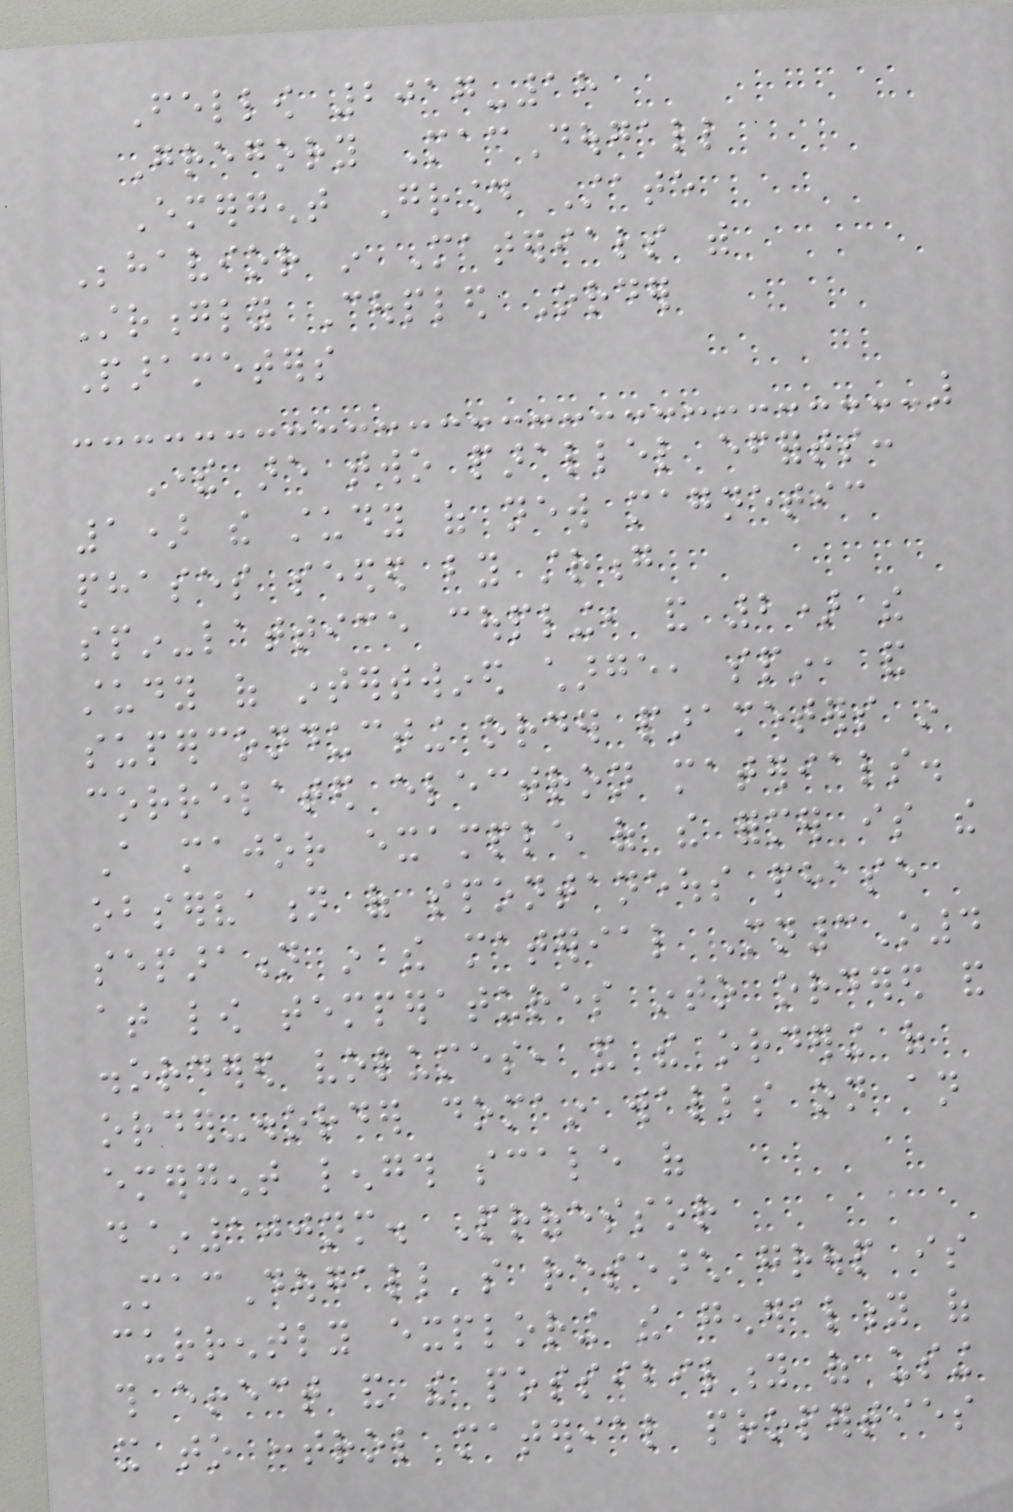Fellow 2017-18
Gregory MacDougall
Emergent Ground State
Behavior in Materials with
Strongly Coupled Order
Parameters
There are two parallel efforts:
1) the study of new magnetic
phases seeded by strong
spin-lattice coupling, and 2) the
study of intertwined charge, spin, and
superconducting order parameters in
correlated electron materials.
A major example of the former is the
observation of spontaneous phase
separation in the material Mn3O4
at low temperatures into ordered and
disordered volumes, and the ordering of
order-disorder domain walls on an
emergent length scale of
d~100nm. Professor
MacDougall's research group is
currently exploring the generality of
this effect and the possibility of using
it to control material properties
